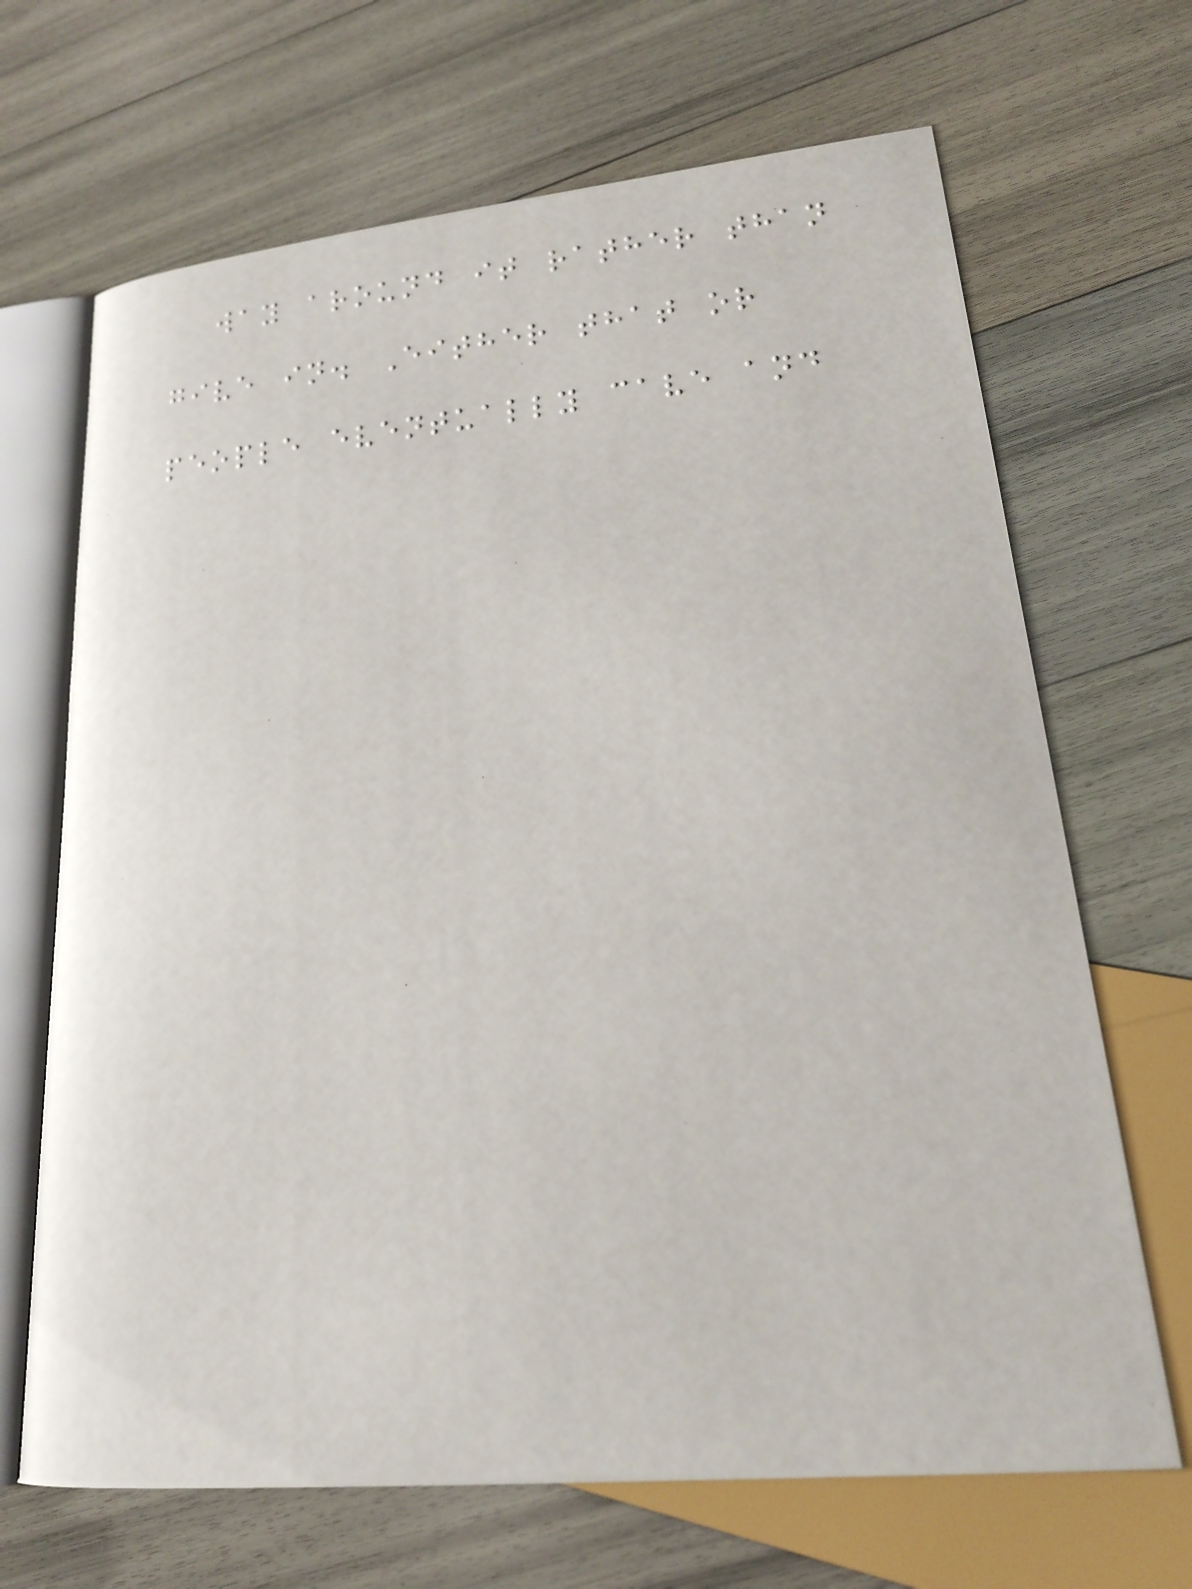way around it rather than
give in. Either that or
people eventually cave and
